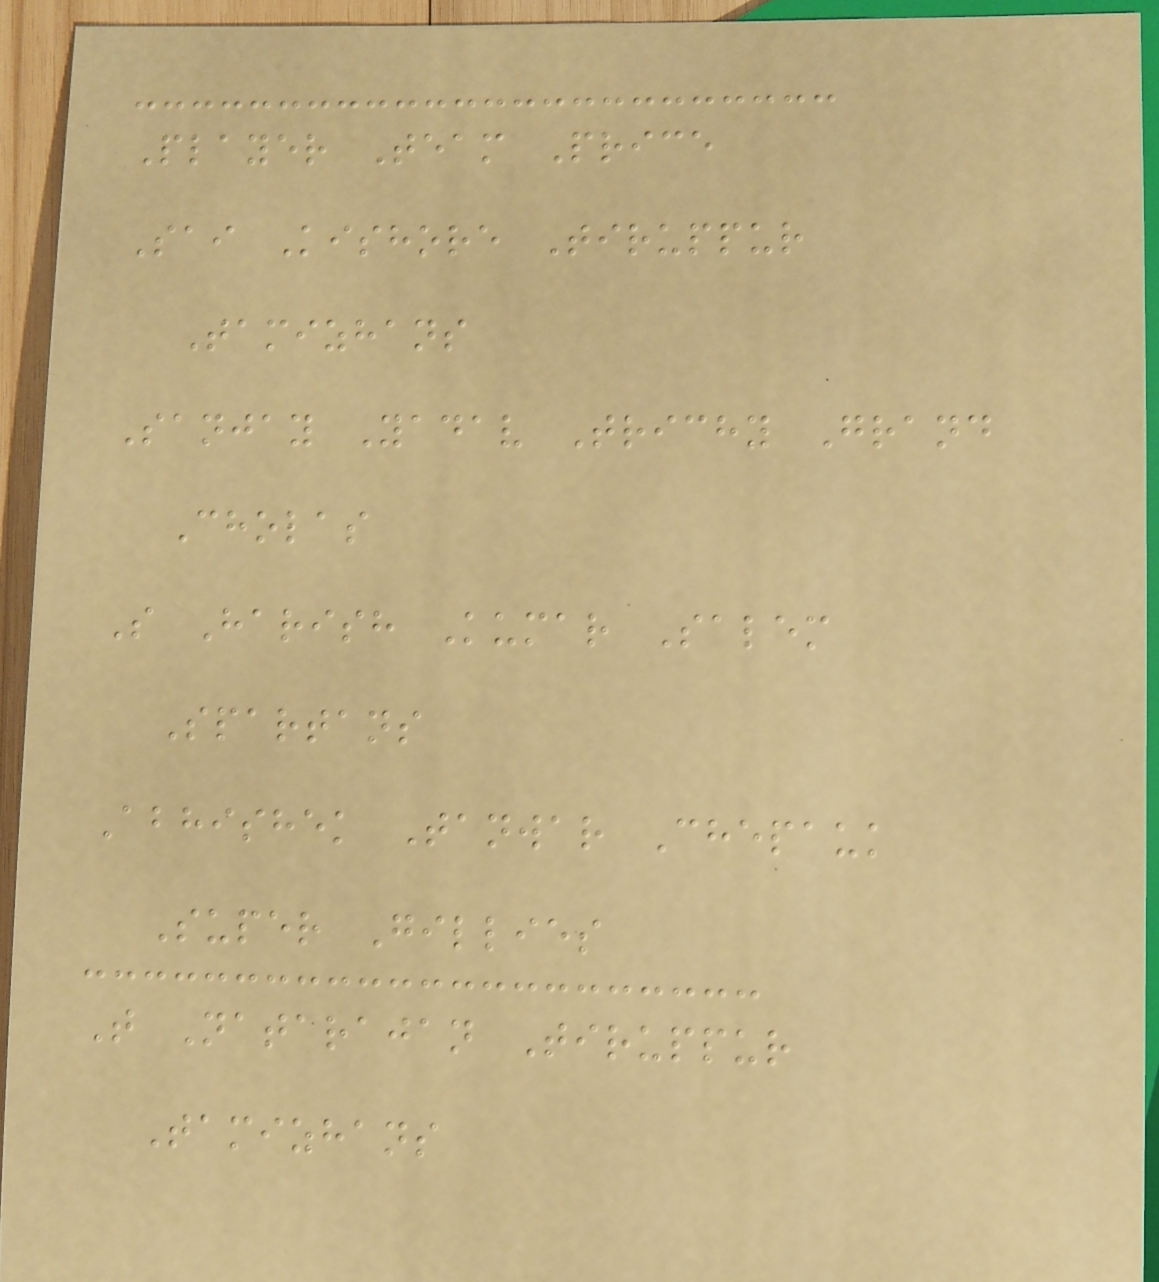Player Team Price
Sai Kishore Tiruppur
Tamizhans
Sanjay Yadav Trichy Grand
Cholas
S Harish Kumar Salem
Spartans
Abhishek Tanwar Chepauk
Super Gillies
T Natarajan Tiruppur
Tamizhans
